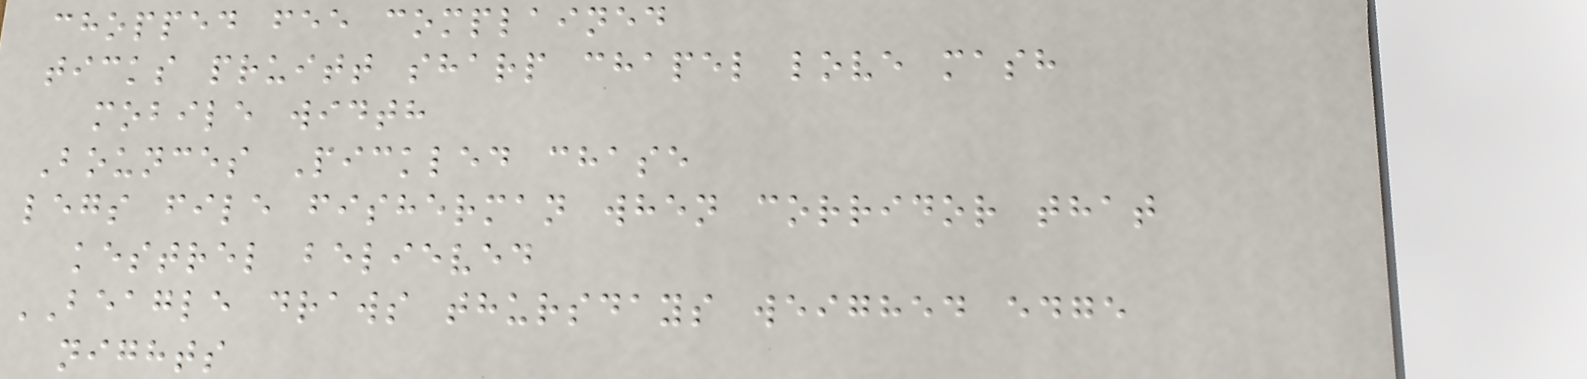chopped fee complained
ticks pruitt sharp chapel love mash
mobile width
Bounces Pickled chase
legs file fisherman when corridor that
kestrel believed
BEAGLE draws thursdays weighed edge
nights
